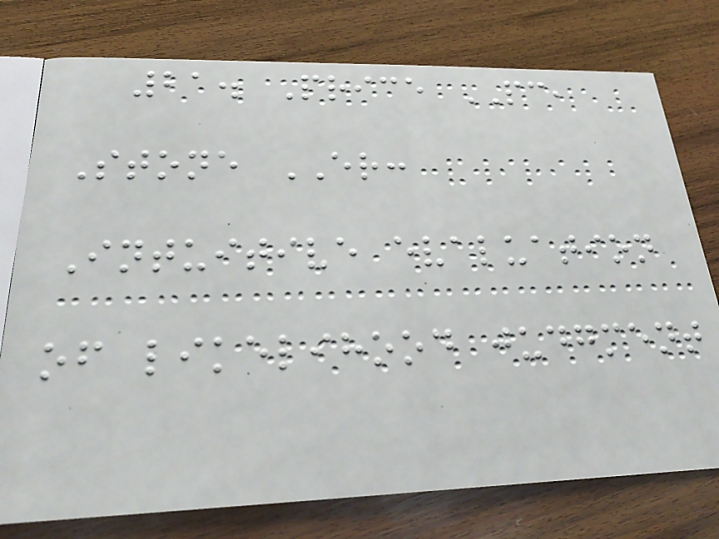21. Price PC,
Stone ER:
Intuitive evaluation
of likelihood judgment
